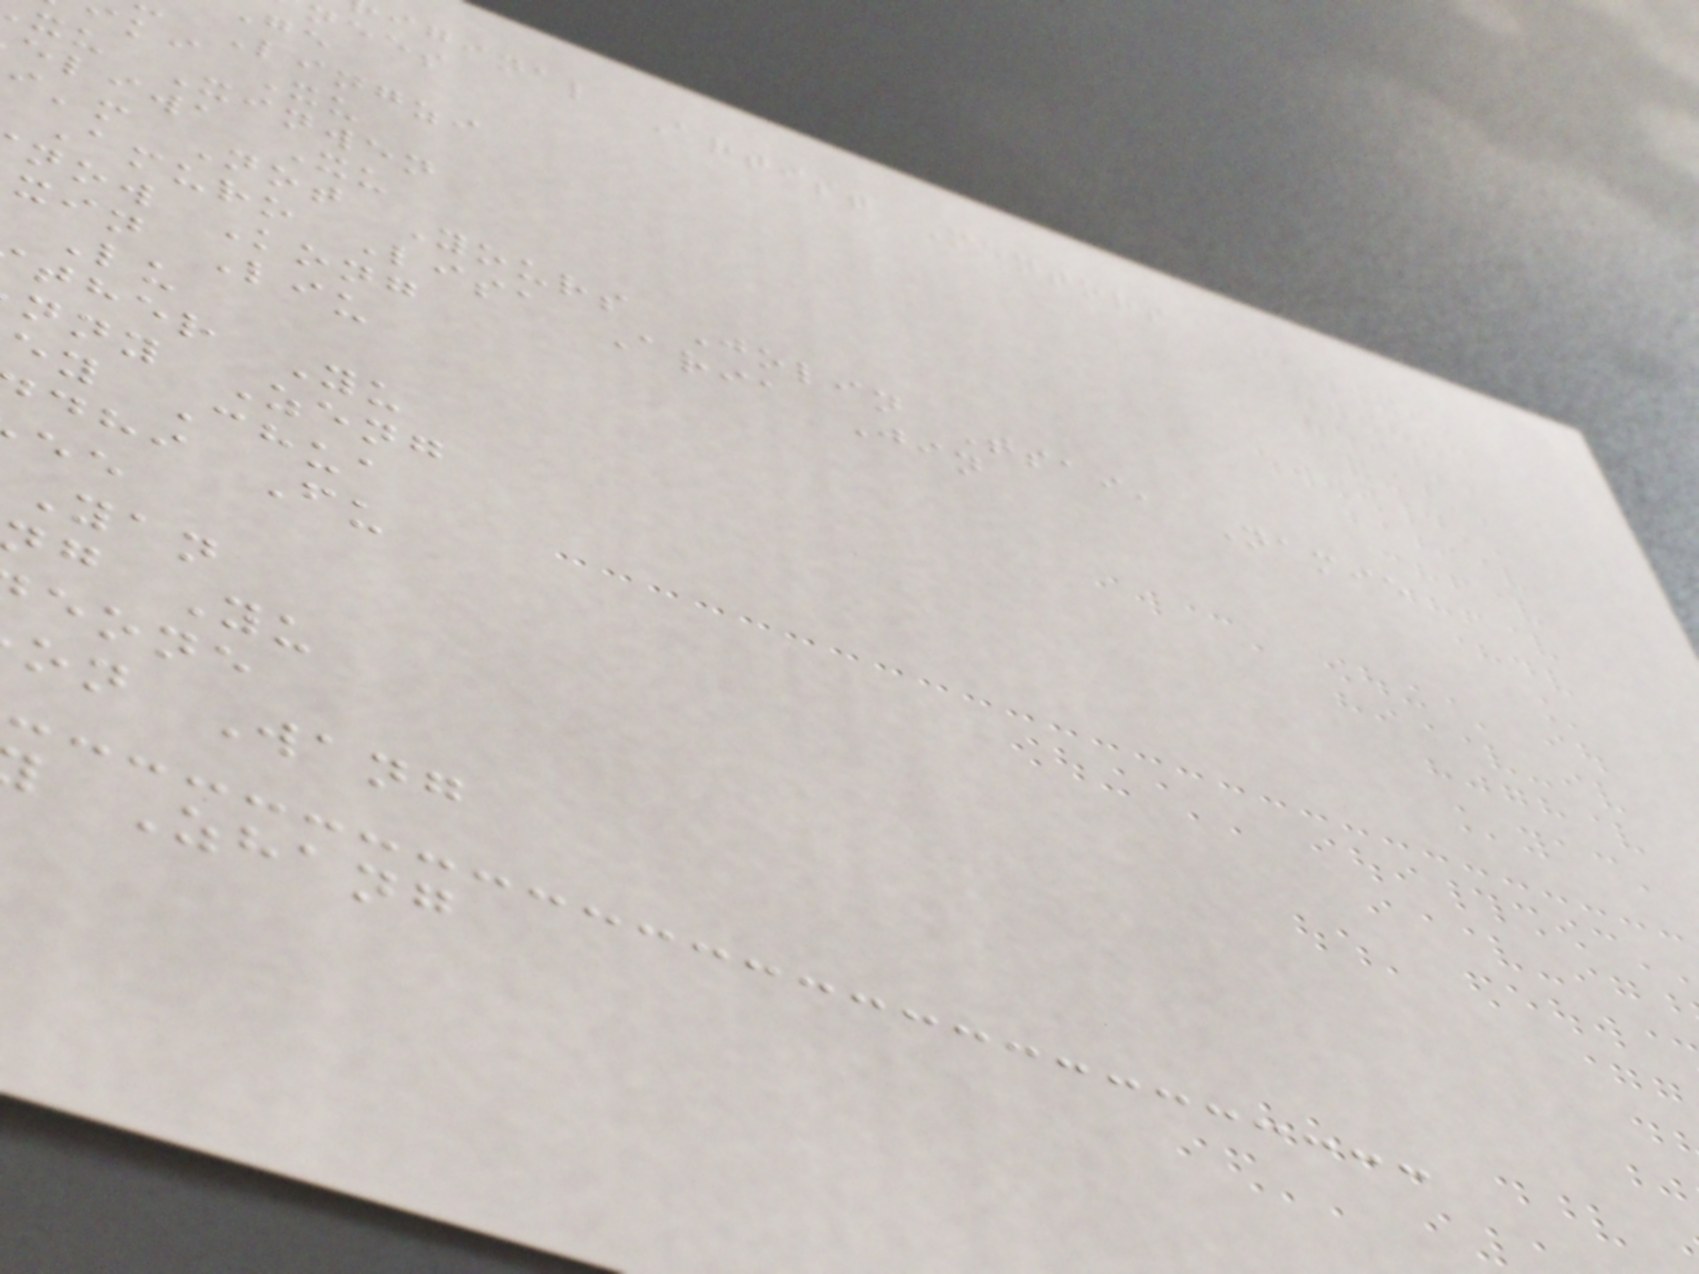iginal Artist Mentors
nees
Lingzi
ki Xu
xu Xinwen
eliwa Xu
i'm Not Yours Jolin Tsai, Namie
Amuro Lisa Aria Jin
now Kong
xin Liu
ther Yu
nny Zeng
ey Chua
dhi Fu
Yan
g Yu
eone
on Wang
Zhang
